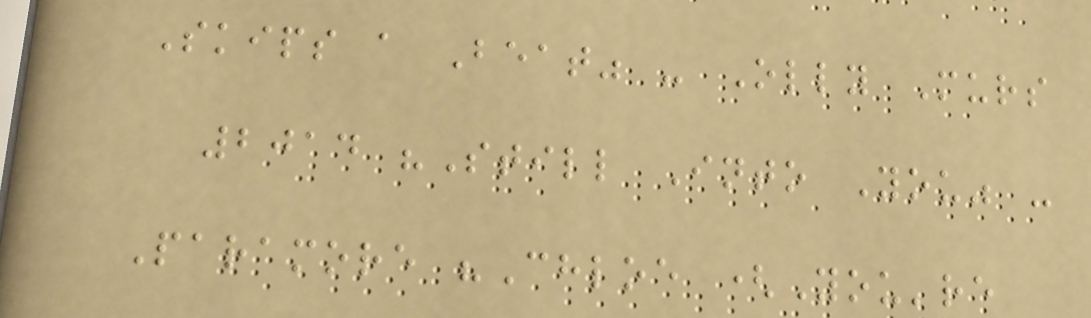Skips a Beat" - Olly Murs
2014 "Still Into You" -
Paramore "Chloe (You're
